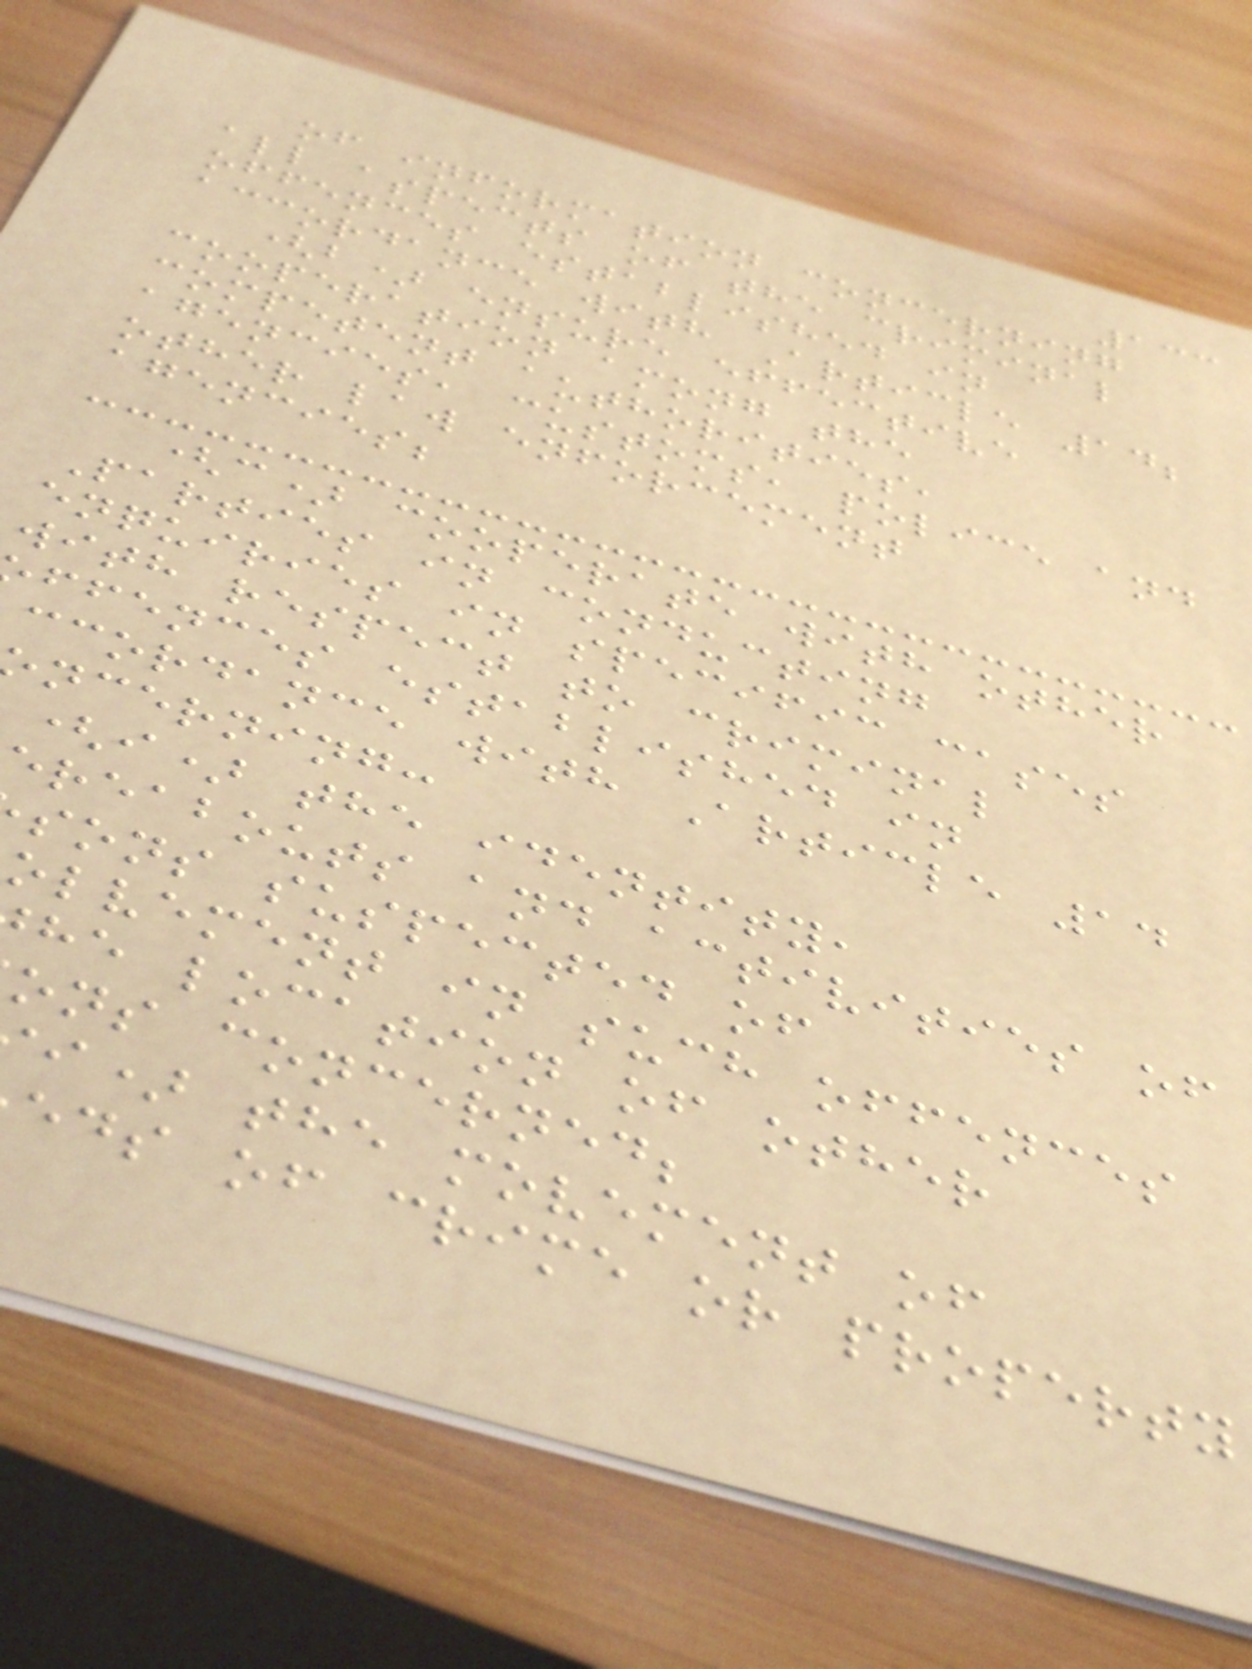133
of information concerning
all aspects of the criminal
offences established in
accordance with Article 14;
(b) ensure effective
cooperation among the
competent authorities,
agencies, customs, police and
other law enforcement
agencies;
(c) cooperate with other
Parties in conducting
enquiries in specific cases
with respect to criminal
ffences established in
ccordance with Article 14
ncerning:
(i) the identity,
ereabouts and activities of
sons suspected of
olvement in such offences
he location of other
ons concerned;
i) the movement of
eds of crime or property
